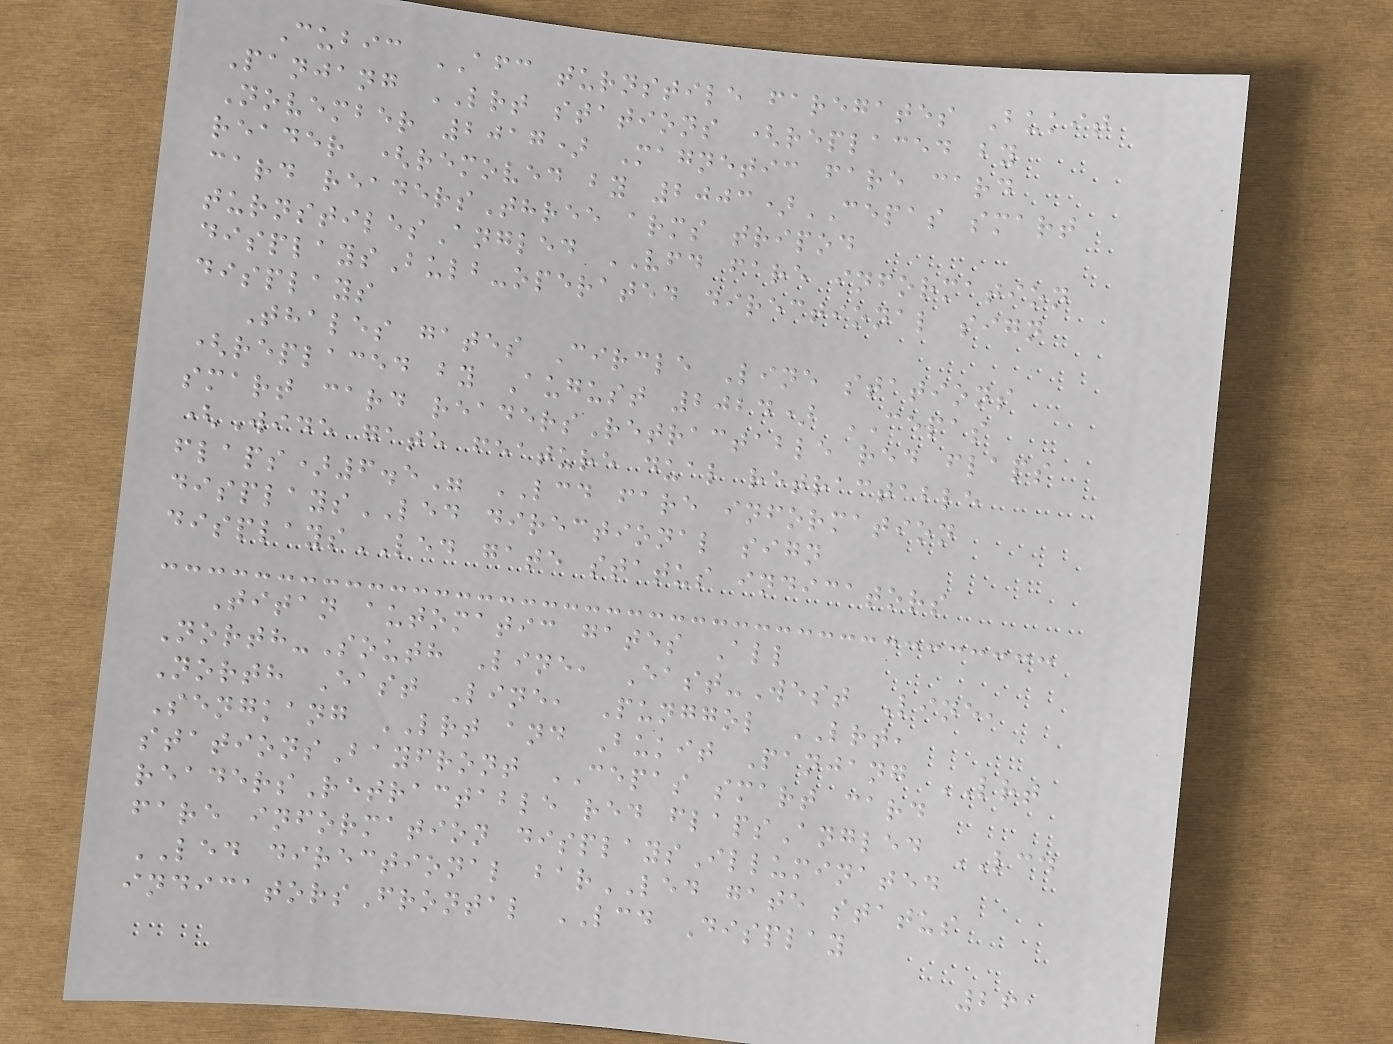Cubic AFC turnstile faregates Bukit
Panjang LRT stations (replaced by
November 2017) Magnetic fare card
reader (removed by 2003)CEPAS smart
card readersThree arms tripod
turnstilesAngled VFD fare information
displaysBulb-operated directional sign
displays
Thales gates Circle Line stations
(replaced by August 2024) CEPAS
smart card readersRetractable red flaps
(Wide gate feature dual retractable
flaps)6.5" LCD fare information
displaysLED directional sign
displaysLED gate status indicators
Titan automatic gates All
North-South Line, East-West Line,
North East Line, Punggol LRT,
Sengkang LRT and Bukit Panjang LRT
stationsBayfront CEPAS smart card
readersRetractable red flapsAngled LCD
fare information displaysIlluminated
LED directional barLED gate status
indicatorsFrontal LCD Display
261
